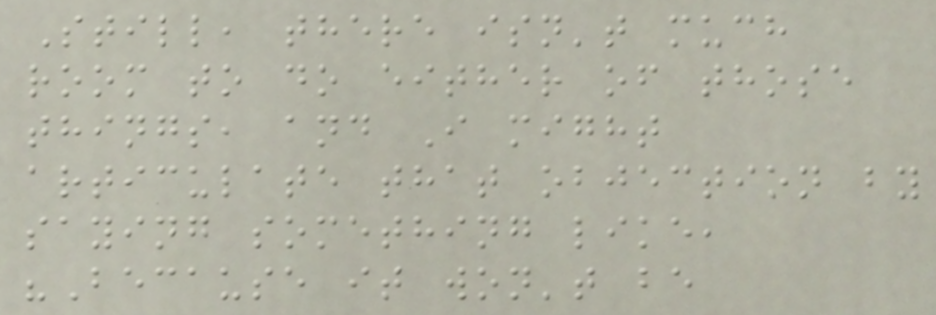Still, there isn't much
room to do either of those
things, and I might
articulate that objection by
saying something like,
"Because it won't be
